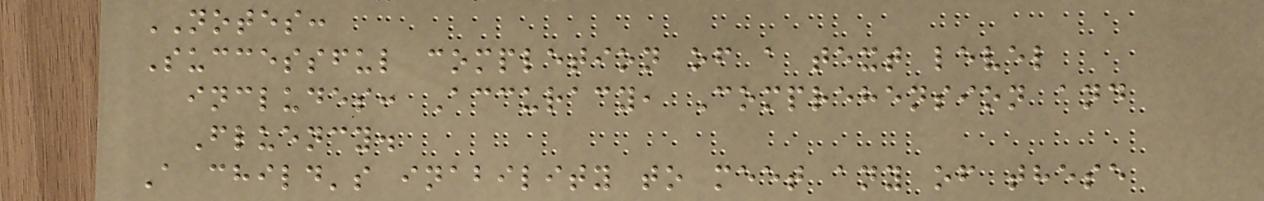NOTES:
Successful completion of a text level
includes: Accuracy, Comprehension and
Fluency.
A child's inability to meet any of these
